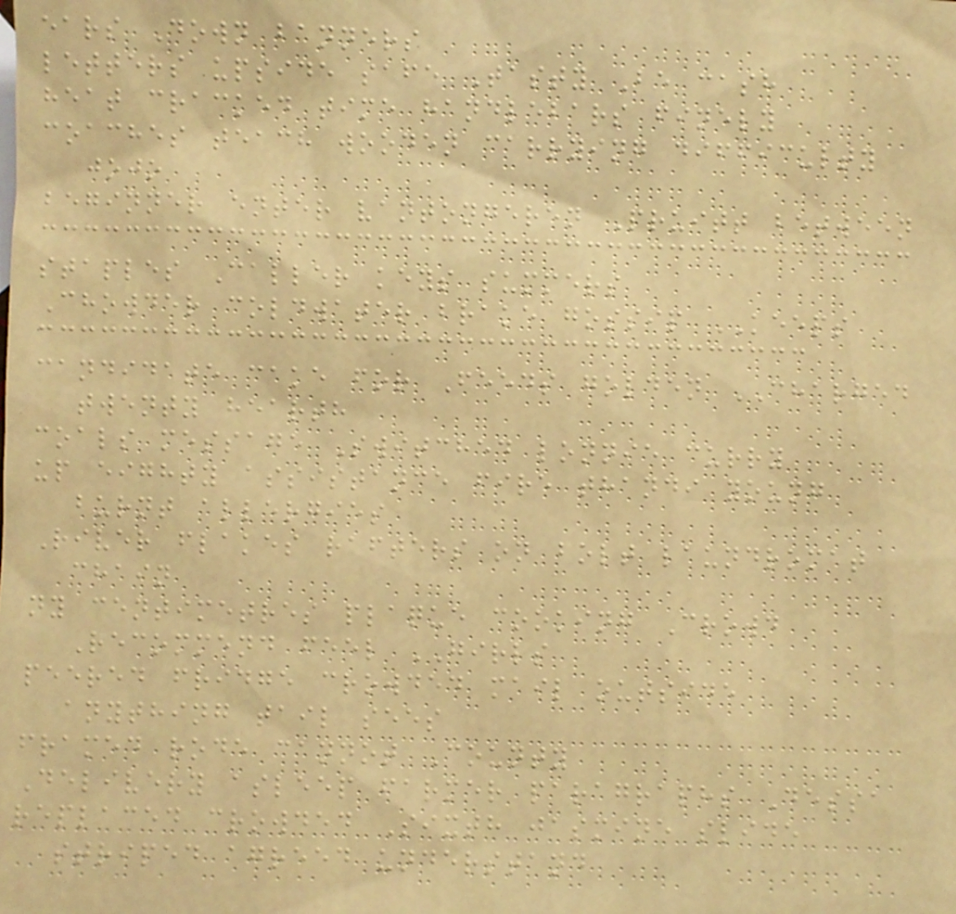ears Down banners
letters upside safe Tasty Be cash
heat cracked time handlebars finely
coaches teach wooden carrying difficulty
jojo
beginner enter vantongeren Pruitt between
staples Caller keys summers
Chowder coldwater brake gossip KEEPS
candidate cake for Feeds golden CHARGED
twenty hearth
coals message Switched lonnie curry
up eighty assistance fire thandi young
burnt allergies
River flakes rafters on bolt laundromat
chain
ny centimetres plaque cooking Crowd
Recommend feel GIRLS
peered fridge crowded mail outside
anything tail sees
framed rode cannot County
Delivery asleep farmer paragraphs Dessa
replaced crowded Sixth jasmine slide
striped agreed understand
